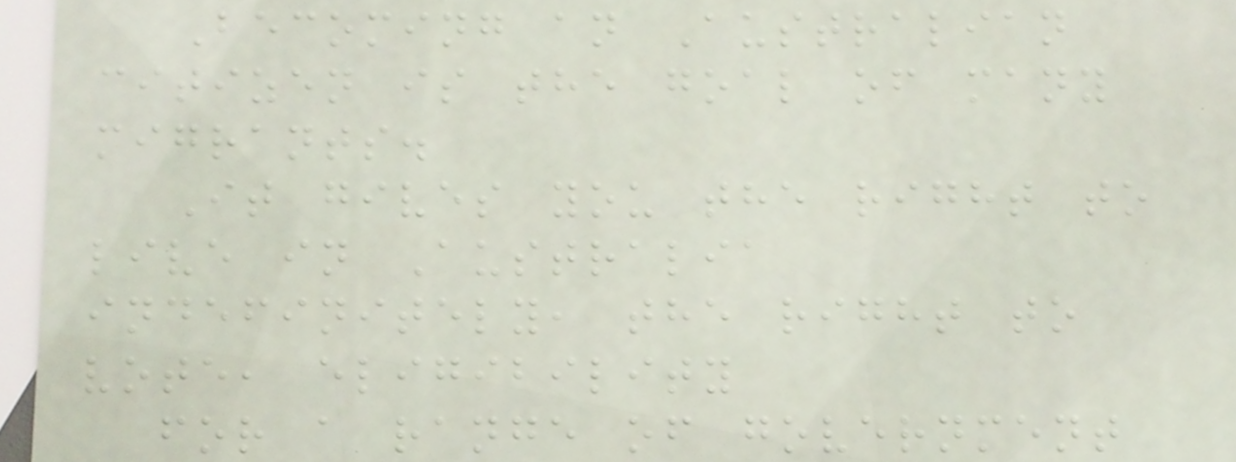Becoming an Australian
citizen is the goal of many
migrants.
It gives you the right to
live in Australia
indefinitely, the right to
vote, eligibility
for a range of government
